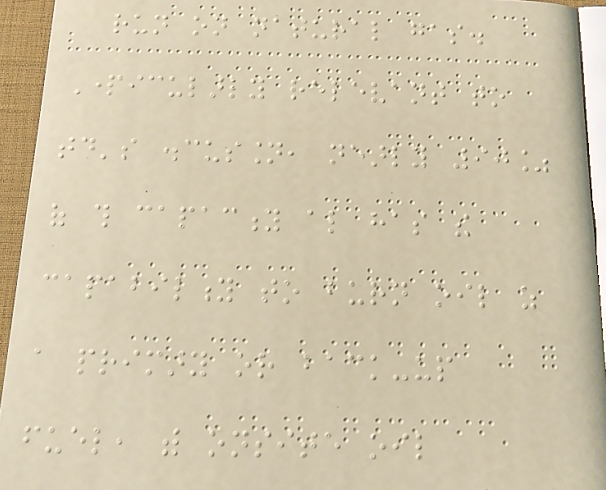run on natural gas.
Particularly relevant to
today's discussion, nearly 90%
of this capacity also has the
capability to burn oil as
a primary or back-up
fuel, with onsite oil
